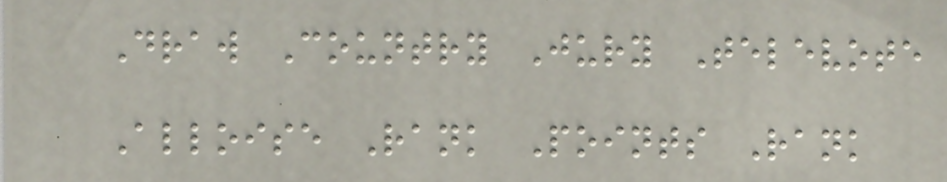Draw Country Jury Televote
Alloise Rank Points Rank
